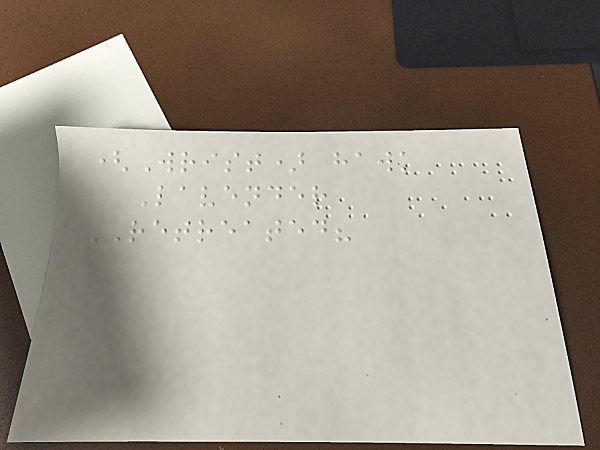(Wrist) hawk
Lavender
RETREATED?
